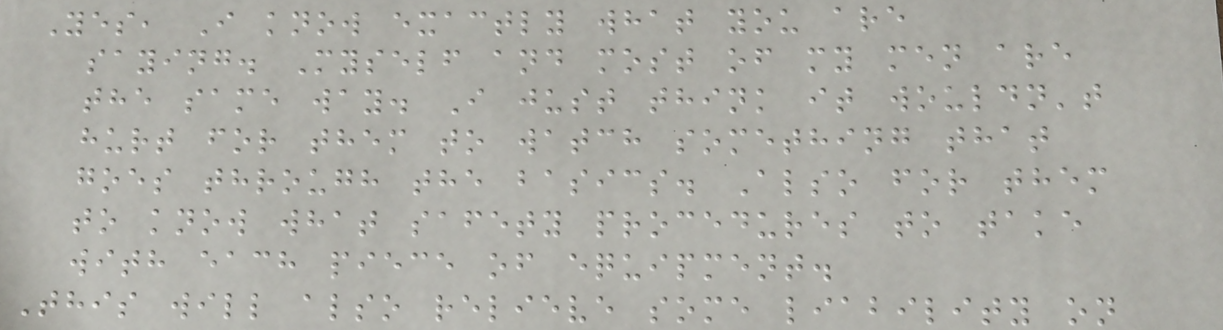Yes, I know exactly what you are
saying. Myself and most of my men are
the same way. I just think it wouldn't
hurt for them to watch something that
goes through the basics. Also for them
to know what safety procedures to take
with each piece of equipment.
This will also relieve some liability on
